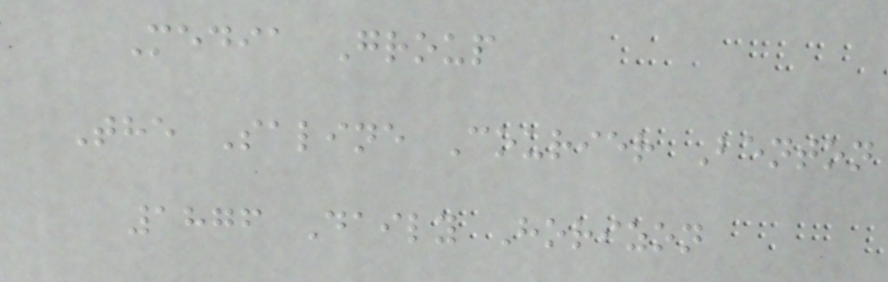Media Group
The Saline Courier Benton
1876 Daily Horizon
